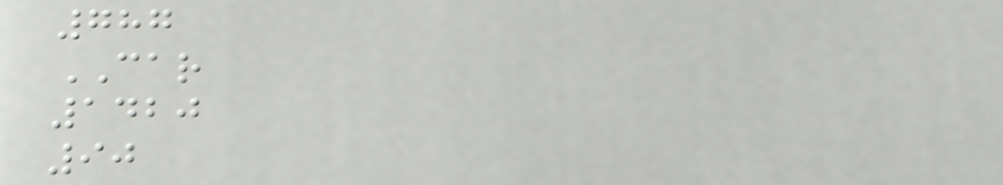787
CAR
1420
90
